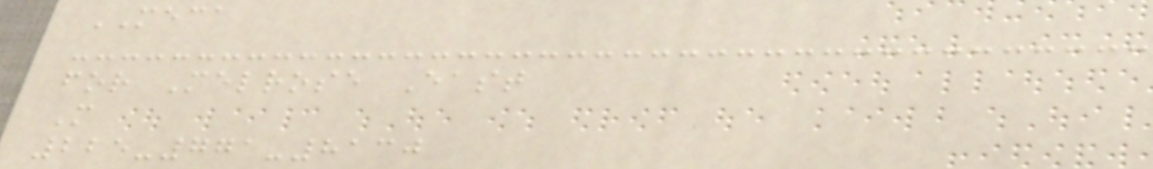MECA
for Melrose East
M
225-771-8130
